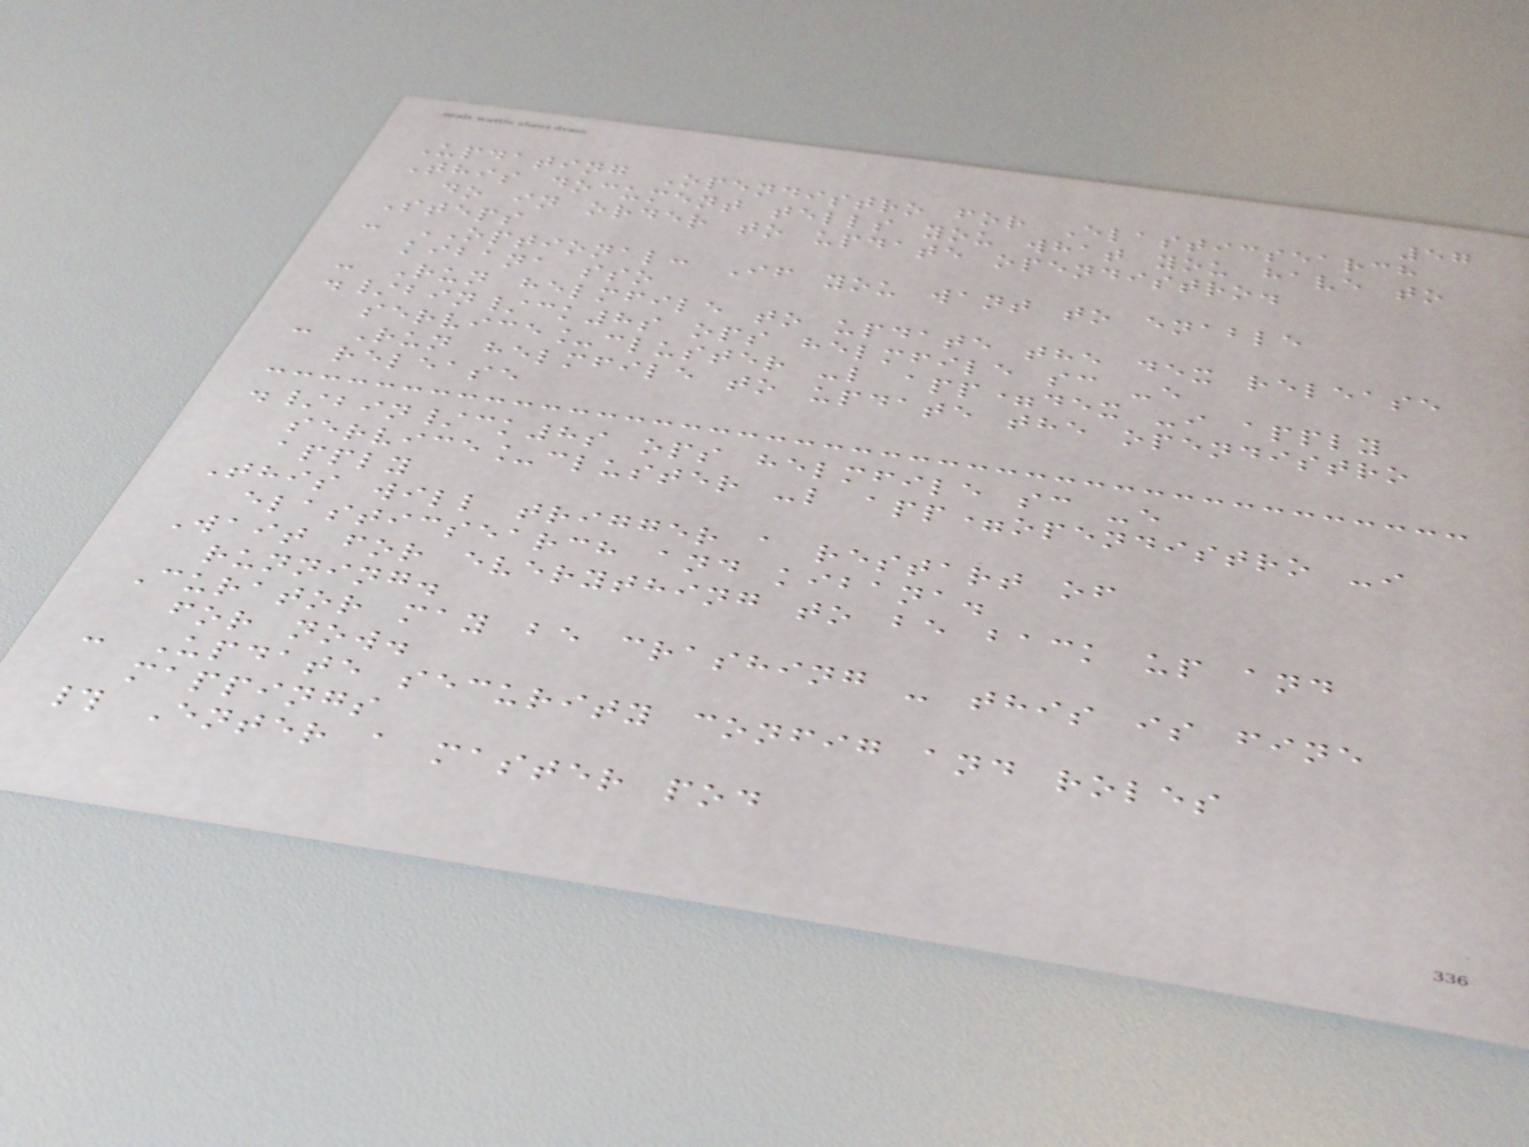57
Updating Opendistro for Elasticsearch
This document tells you what you have to
do in order to update opendistro.
Steps
- OPTIONAL: If you want to enable
kibana sso
- Run helmfile to update the dex release
./bin/ck8s ops helmfile sc -e
service_cluster -l app=dex -i apply
- Run helmfile to update the opendistro
release
./bin/ck8s ops helmfile sc -e
service_cluster -l app=opendistro -i
apply
This will trigger a restart of
elasticsearch and kibana.
Wait for everything to be back up and
running.
Curator may be crashing - this is fine
for now.
- Update security config and roles
mappings
# Enter a master pod
